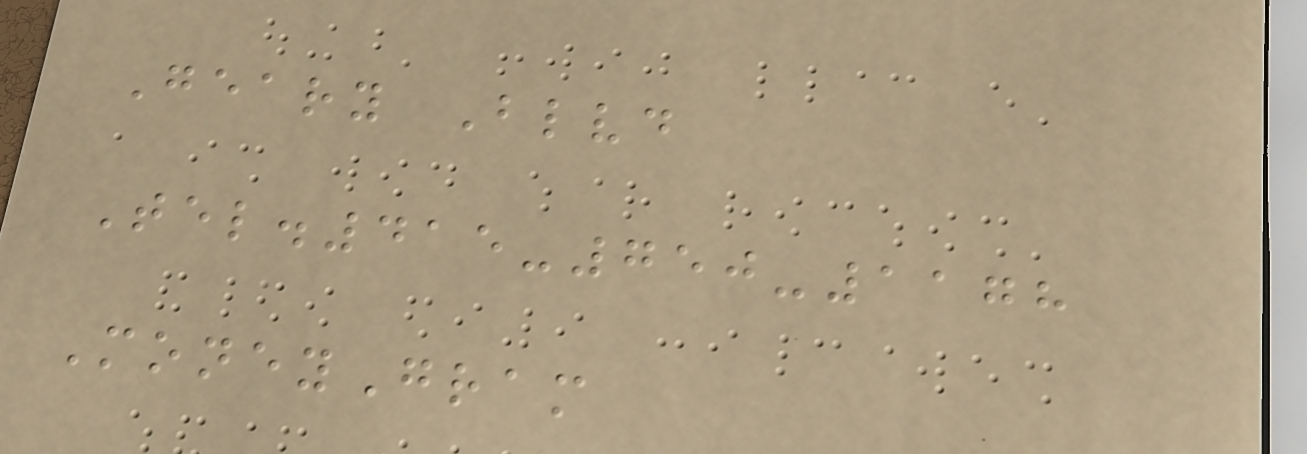Geary Blvd
Tel.415-750-1178
MoneyGram
